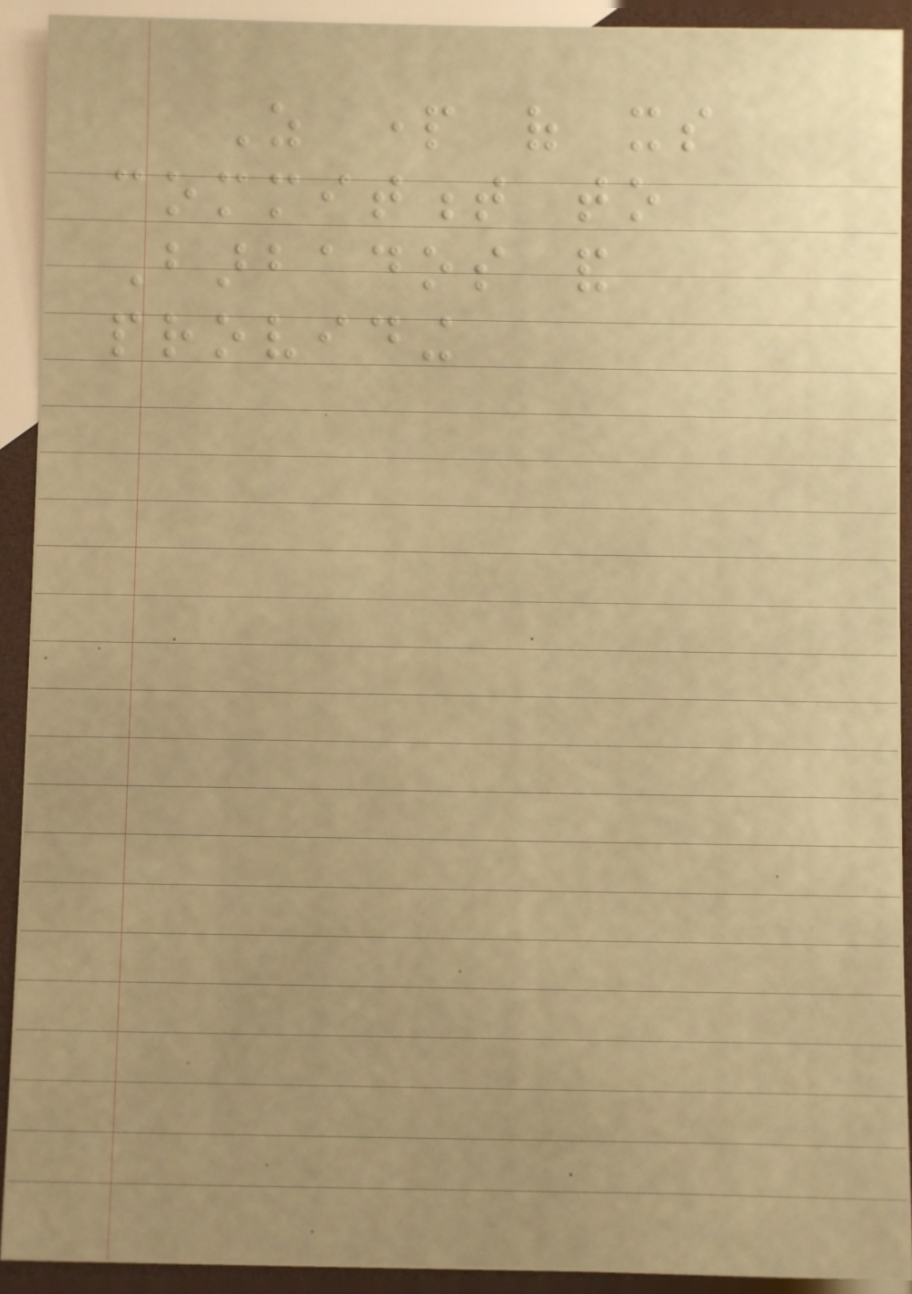As part of its
commitment to
Barbados and
providing
